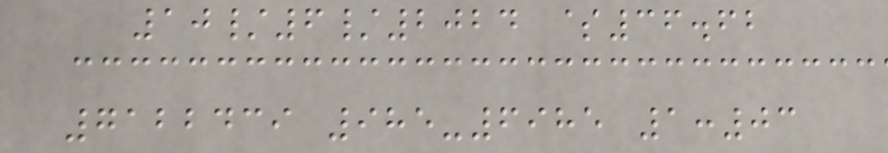10/6/2024 $36.62
7122439 985-6985 1:03
